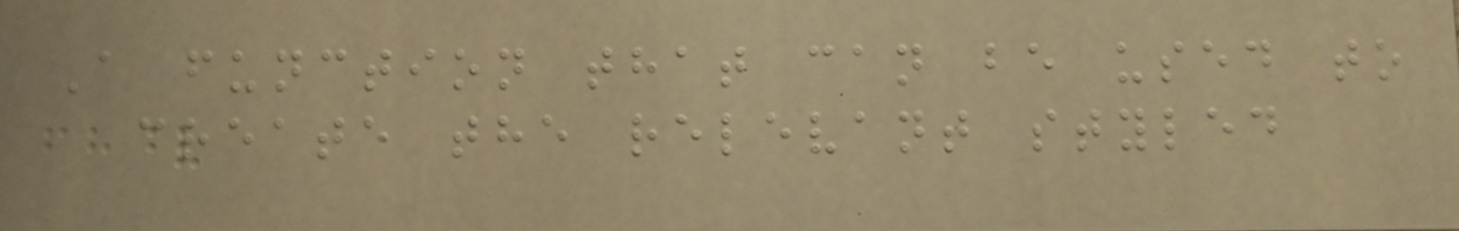A function that can be used to
create the relevant styled
